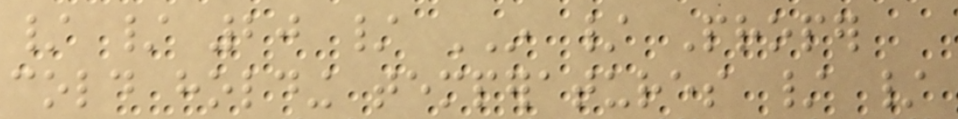/ / 20 / IN / Proper
cold holding temperatures / /
